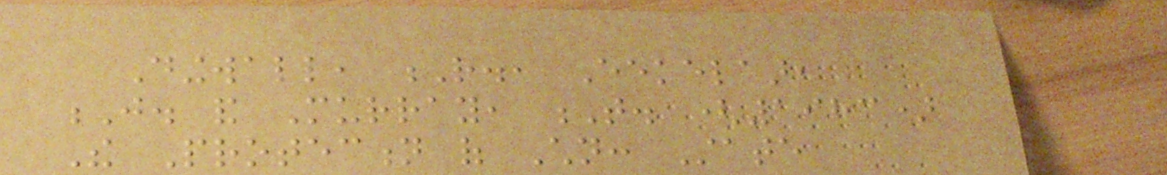Dingwall, R., Eekelaar,
J. and Murray, T. (1983)
The Protection of Children: State
